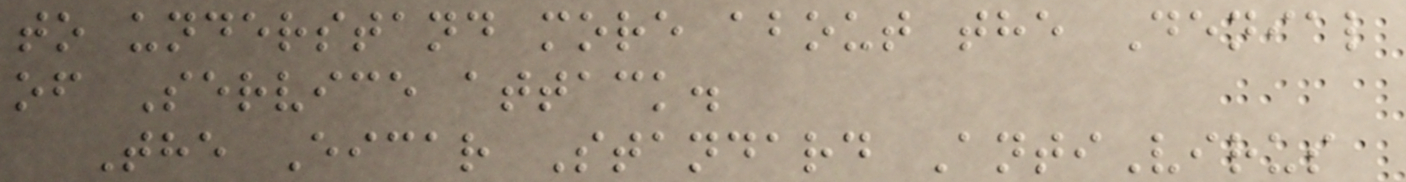to understand more about the Denial
of Service attack.
The Eicar Standard AntiVirus
